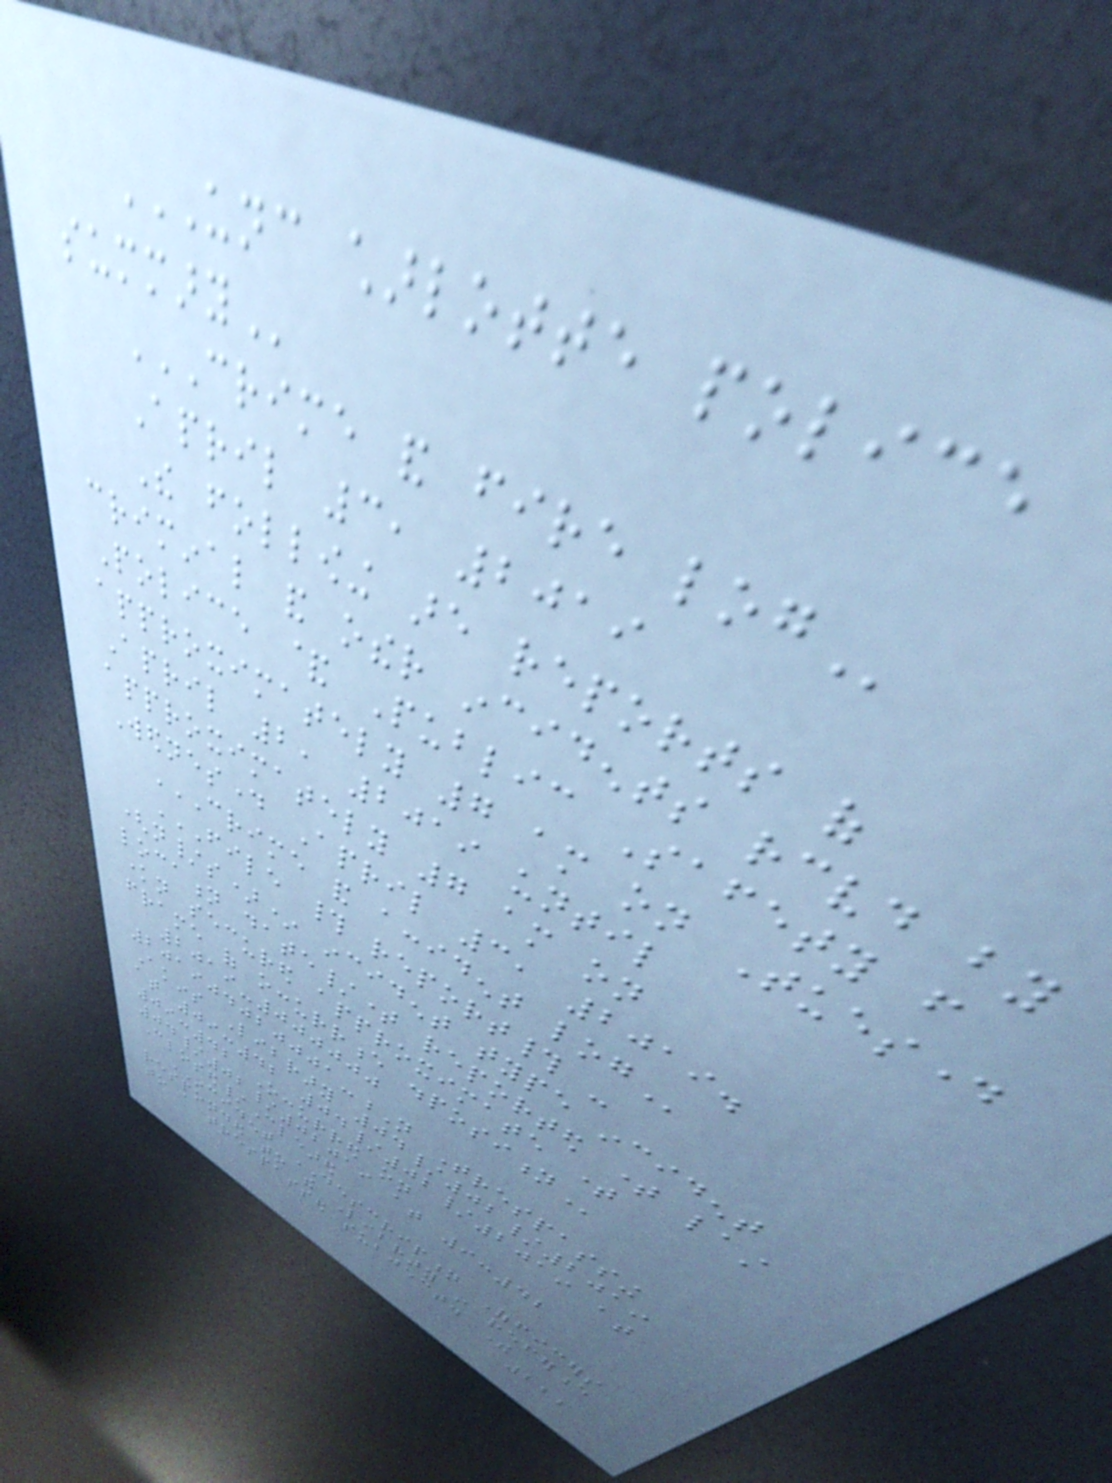UNC CHARLOTTE POLICE
SUMMARY
CRIME AND FIRE LOG
April 3, 2019
The following are reports of
criminal and other incidents received by
Police & Public Safety from
approximately 7 am on Tuesday
April 2, 2019 until
approximately 7 am on
Wednesday April 3, 2019.
CRIME AND ACCIDENT LOG
FILE # REPORT# -
(N/S)* INCIDENT TYPE INCIDENT
LOCATION DATE/TIME REPORTED TIME LAST
KNOWN SECURED APPROXIMATE TIME
FRAME OF OCCURRENCE DISPOSITION
2019-000000
201904020001-N Trespassing
Akins Library 04/02/2019
at 09:42 04/02/2019 at
09:42 Occurred on
04/02/02019 at 9:42
Closed/Cleared
INCIDENT DESCRIPTION Officers
responded to the Library in reference
to a trespassed subject. The
222
